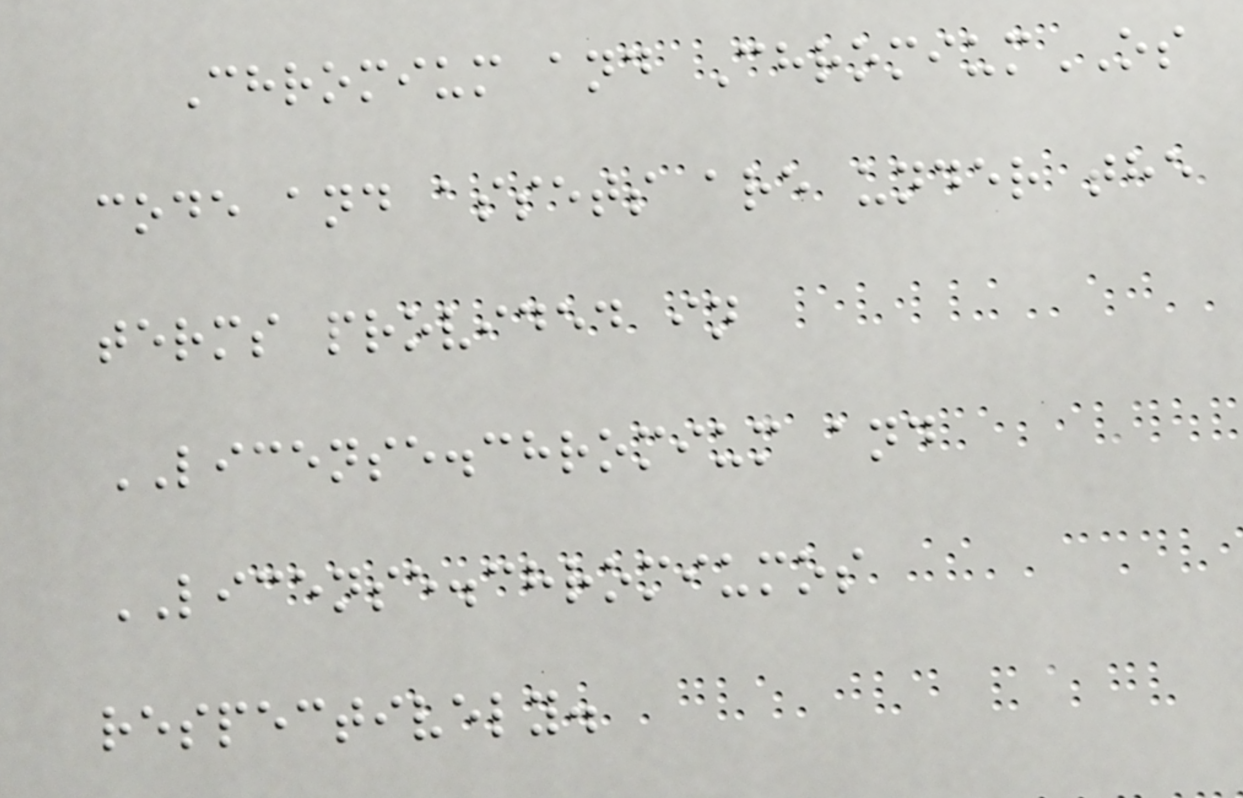Chromium and ChromiumOS
code and assets are under the
terms provided in
LICENSE.chromium and
LICENSE.chromiumos
respectively.
